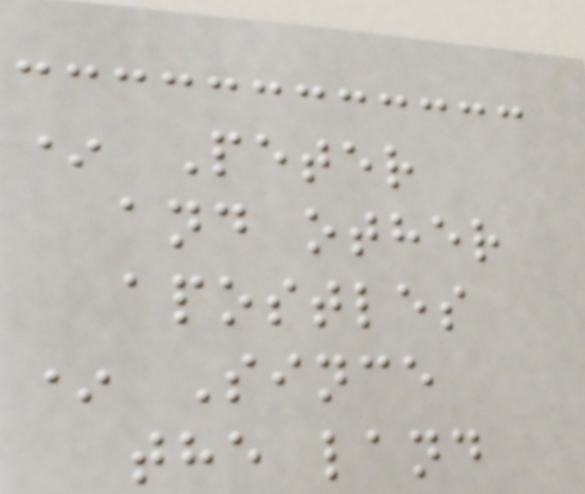* Peter
and other
apostles
* Since
the land
